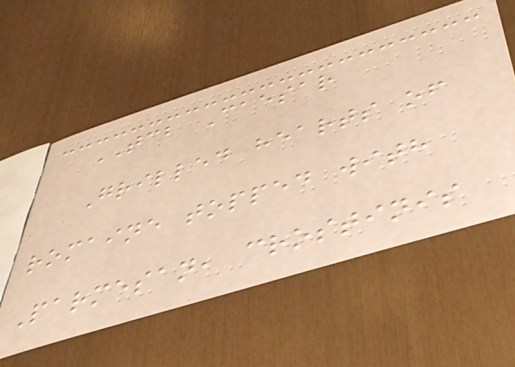TCB Caesar
Grilled hearts of
romaine topped with
Parmesan, crostinis
